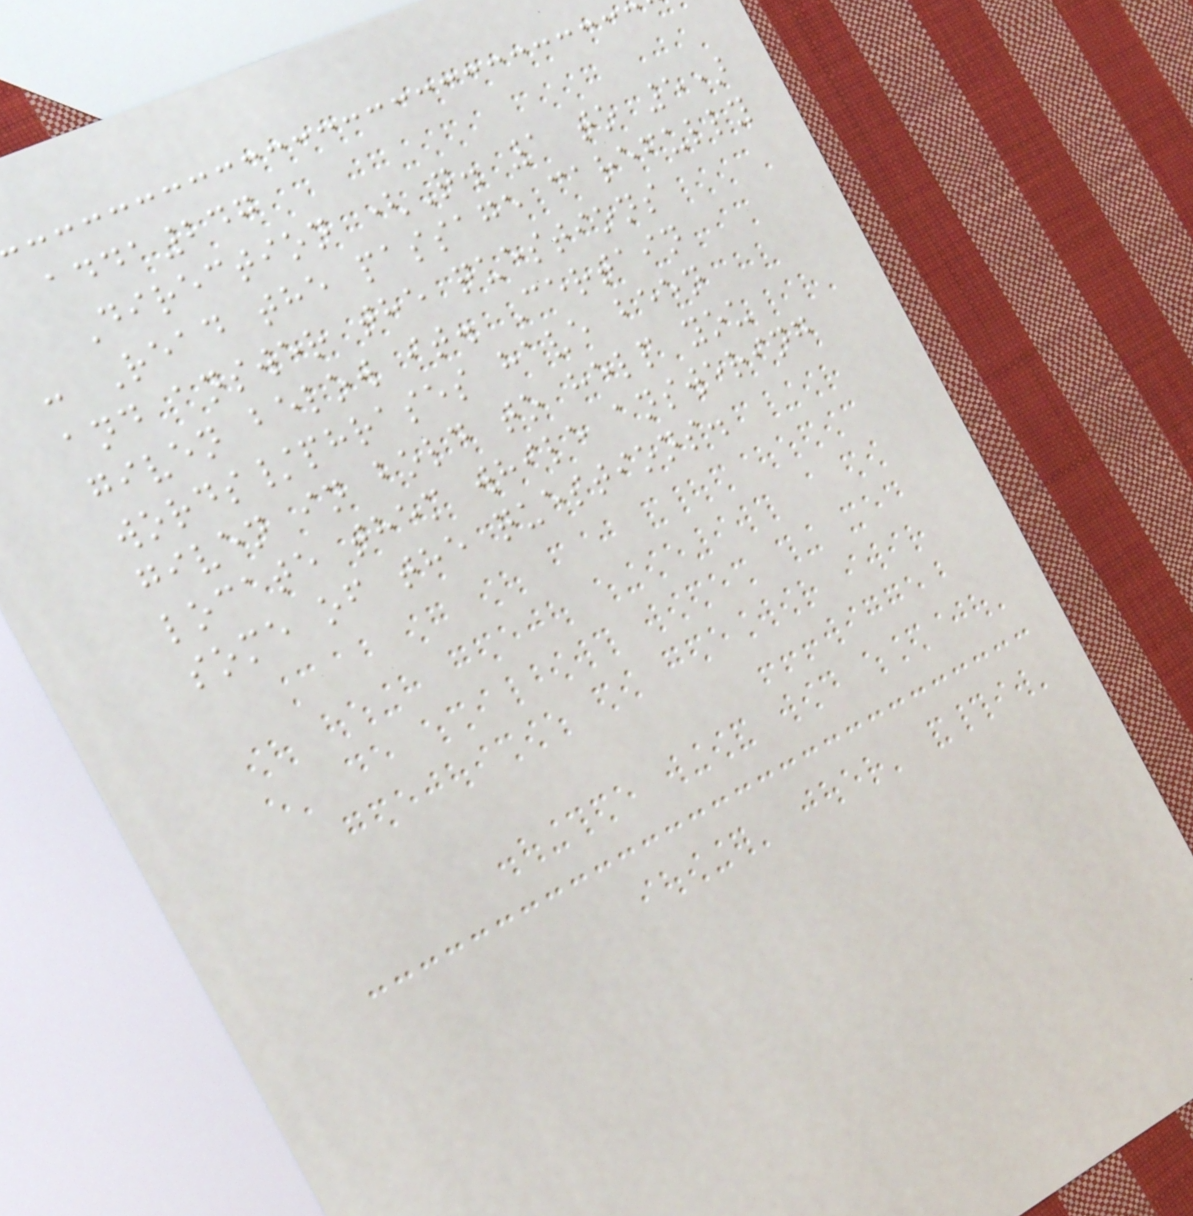adda247
Direction (Q. 1 to 5)
: Read the passage carefully
and answer the questions
given below it. Certain
words/phrases have been
given in bold to help you
locate them while answering
some of the questions.
